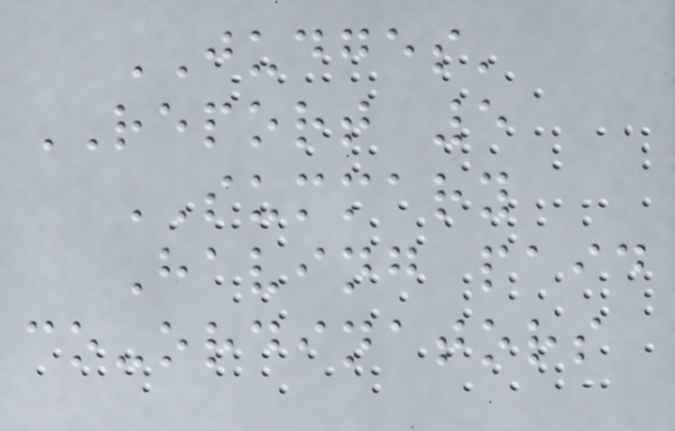JUDGES'
REPORT 5
SUMMARY
Having paid
co-ordinators
